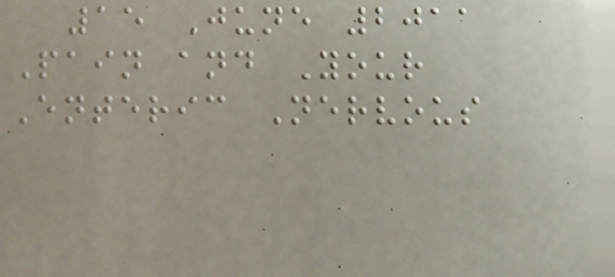15 June 2011
Pain and Your
Enteric Nervous
